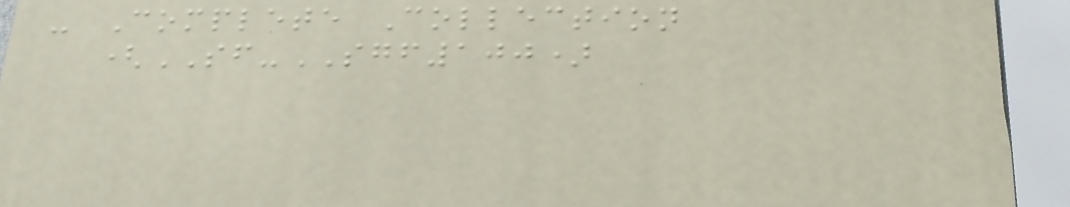- Complete Collection
(SF-SGF100)
